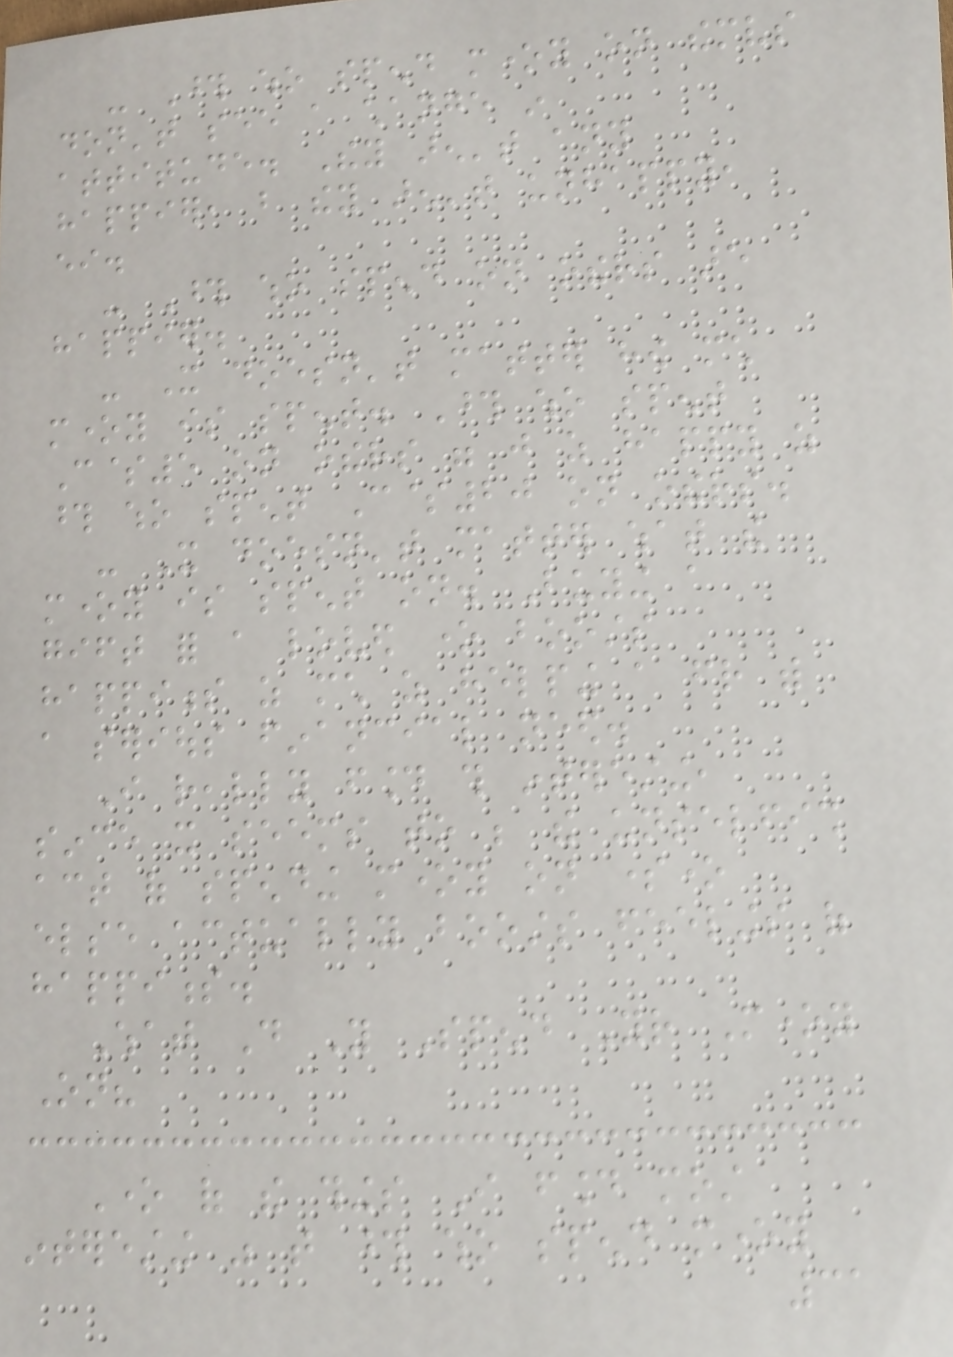- Those who spend money on themselves
don't see a change in
attitude. They aren't any
happier, but they aren't unhappy,
either.
- Those who spend on others are
happier.
- It doesn't matter how much
money is spent. Those who spent
C$5 on others were just as happy as
those who spent C$20 on others.
- It doesn't matter what the
money is spent on. Buying a
gift for a loved one boosts
happiness as much as helping a friend with
a serious financial need.
I really found this interesting,
since it seems to be the unselfish
act of spending money on someone
else actually boosts feelings of
happiness.
What Do You Spend Your Money
On?
One of the things I found most
interesting was that those who spend money
31
